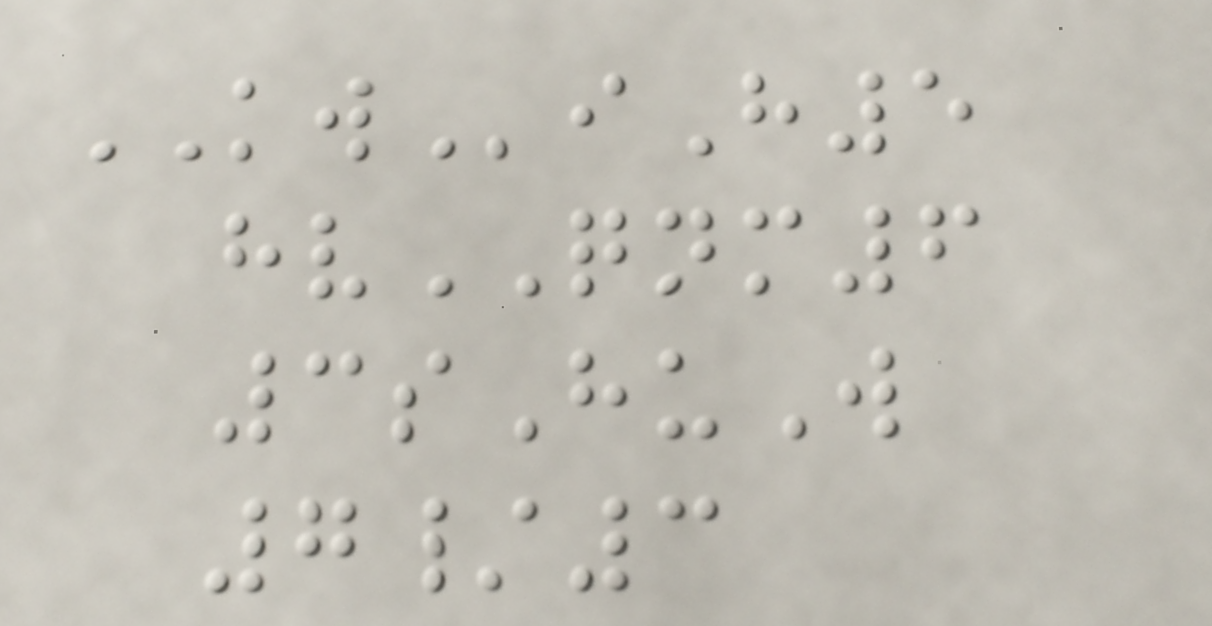KWiH5
hvQNM6
3sHuW
7/3
